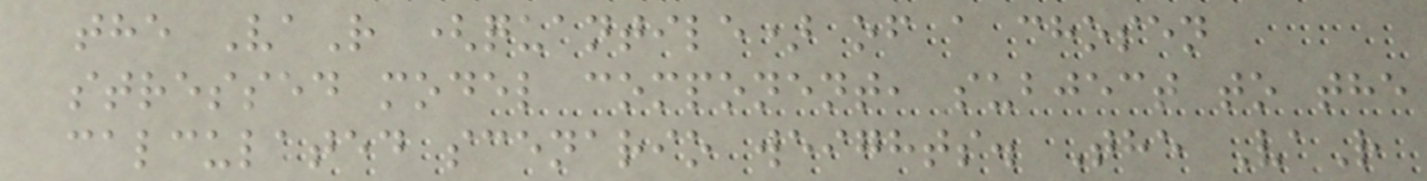the VaR (quantile) of a chosen
stressed model component, subject to the
calculated scenario weights. The VaR
